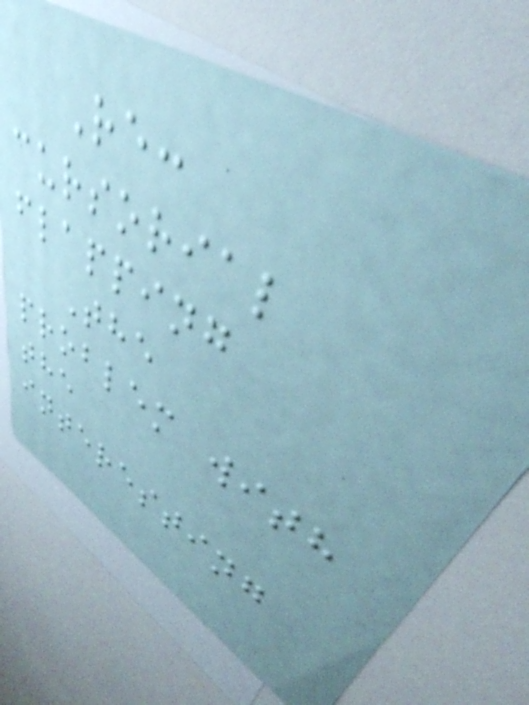Re:
cursorial
flapping
The
problem with
the
interesting
